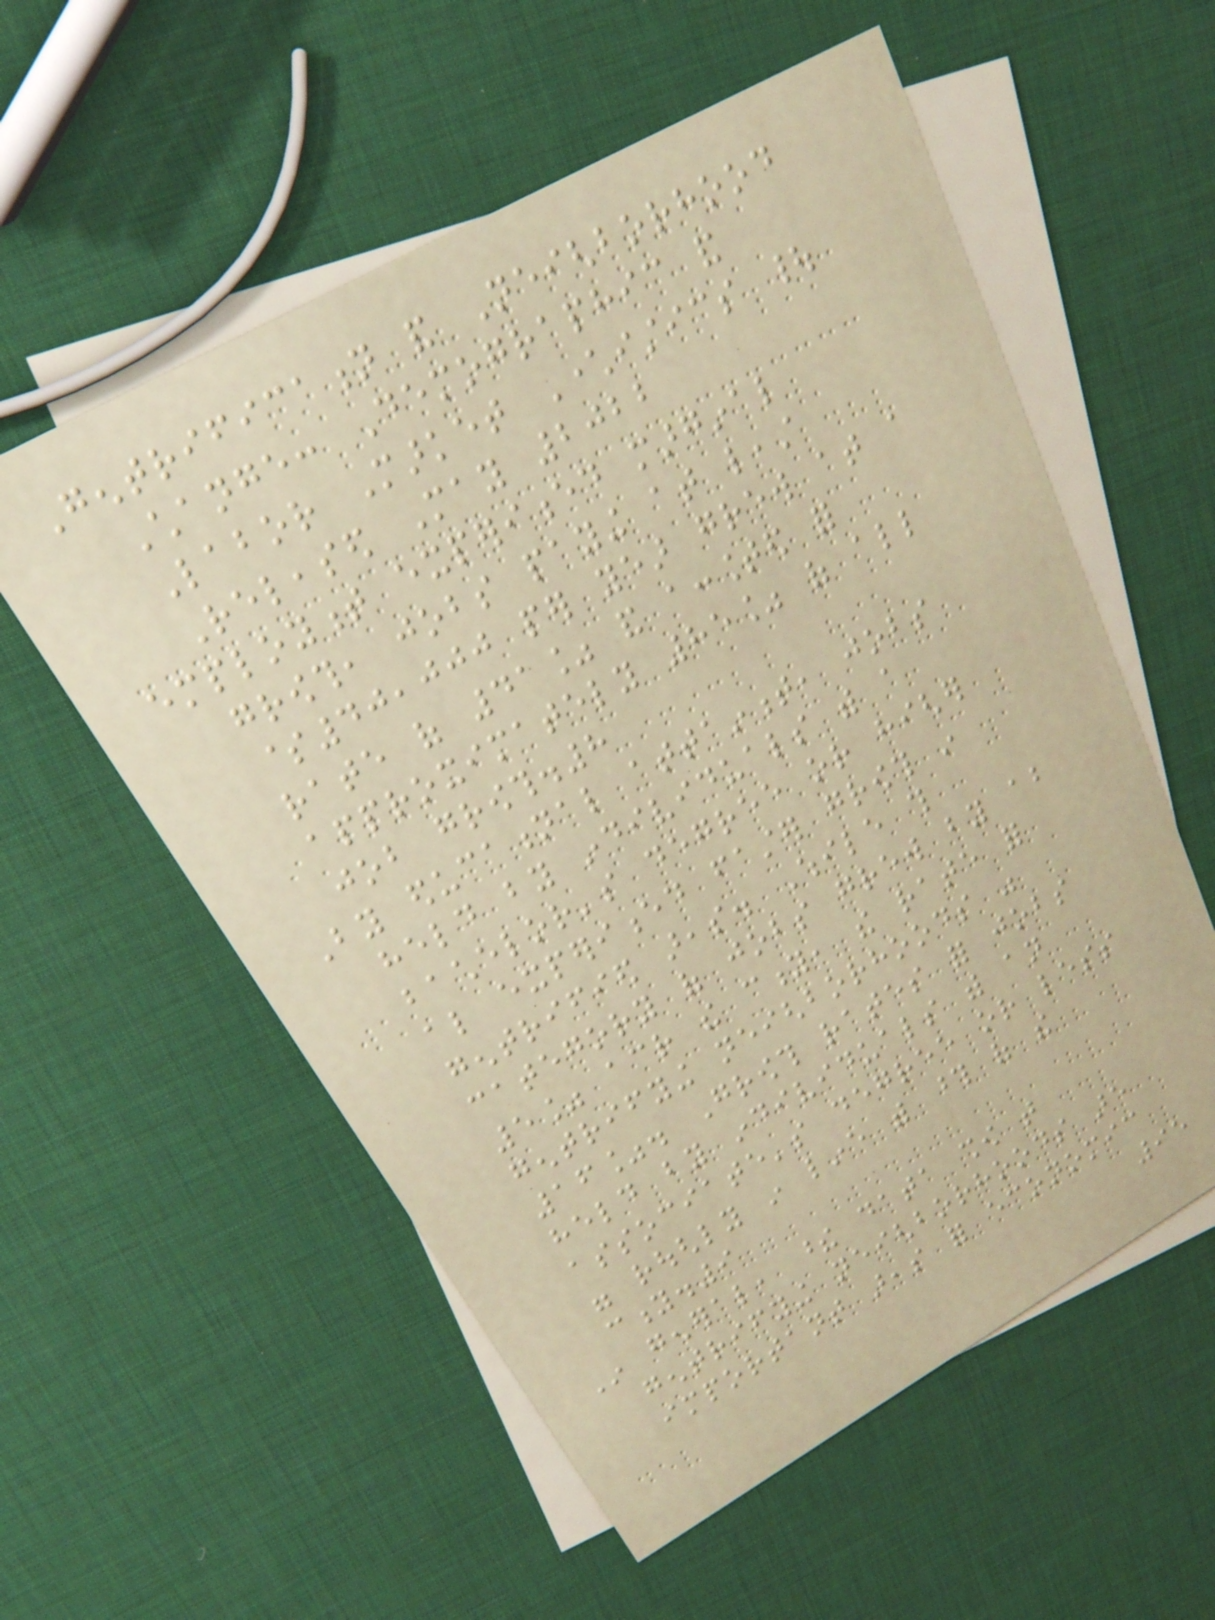Gentrification and Neighborhood
Change: Demographic and
Labor Market Characteristics |
Released May 2022
employment experienced marginal
growth, jobs paying at least
$40,000 per year grew at a
rate of 41% and accounted for
approximately 85% of all
job growth.8
By educational attainment, jobs
held by individuals with a
bachelor's degree or higher
also experienced faster growth in
gentrified areas. While this
category of jobs grew by about
5% across the city, the rate for
gentrifying neighborhoods was
16%. Growth rates for jobs
held by individuals with an
associate's degree or less
were roughly in line with those of the
city.9
In general, these data show that
gentrifying neighborhoods are
important areas for economic
95
